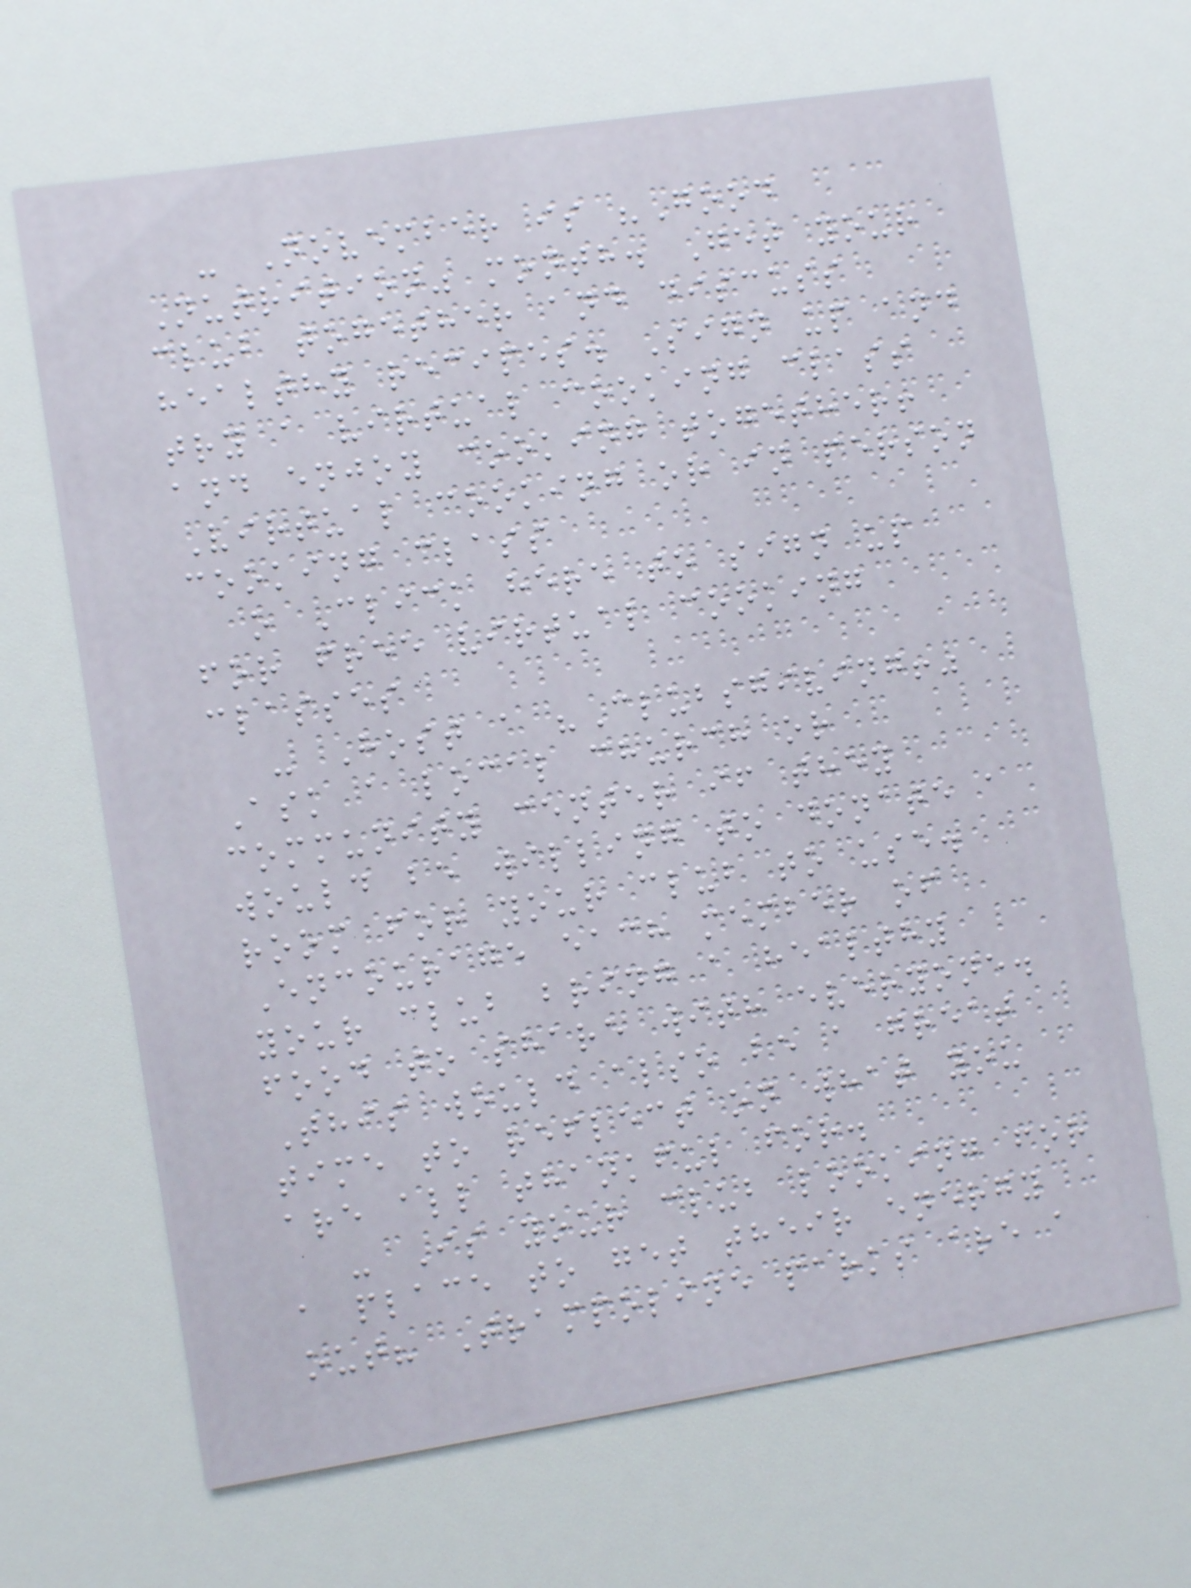- November is "Good
Nutrition" month. Get your
club together and discuss
healthy recipes. Sign up and
try a virtual cooking class
and enjoy cooking together!
Virtual cooking or in person
cooking class
o Click here to sign up
for free virtual cooking
classes
- Host a "Clubsgiving!"
Ask a local church or
community center if they
would be willing to donate a
room for your club to use.
Encourage each member of
your club bring a healthy
food to share with everyone.
This would also be a great
time to reflect on what you
are all thankful for.
- Is your club looking for
a place to get their energy
out? Trampoline parks are a
